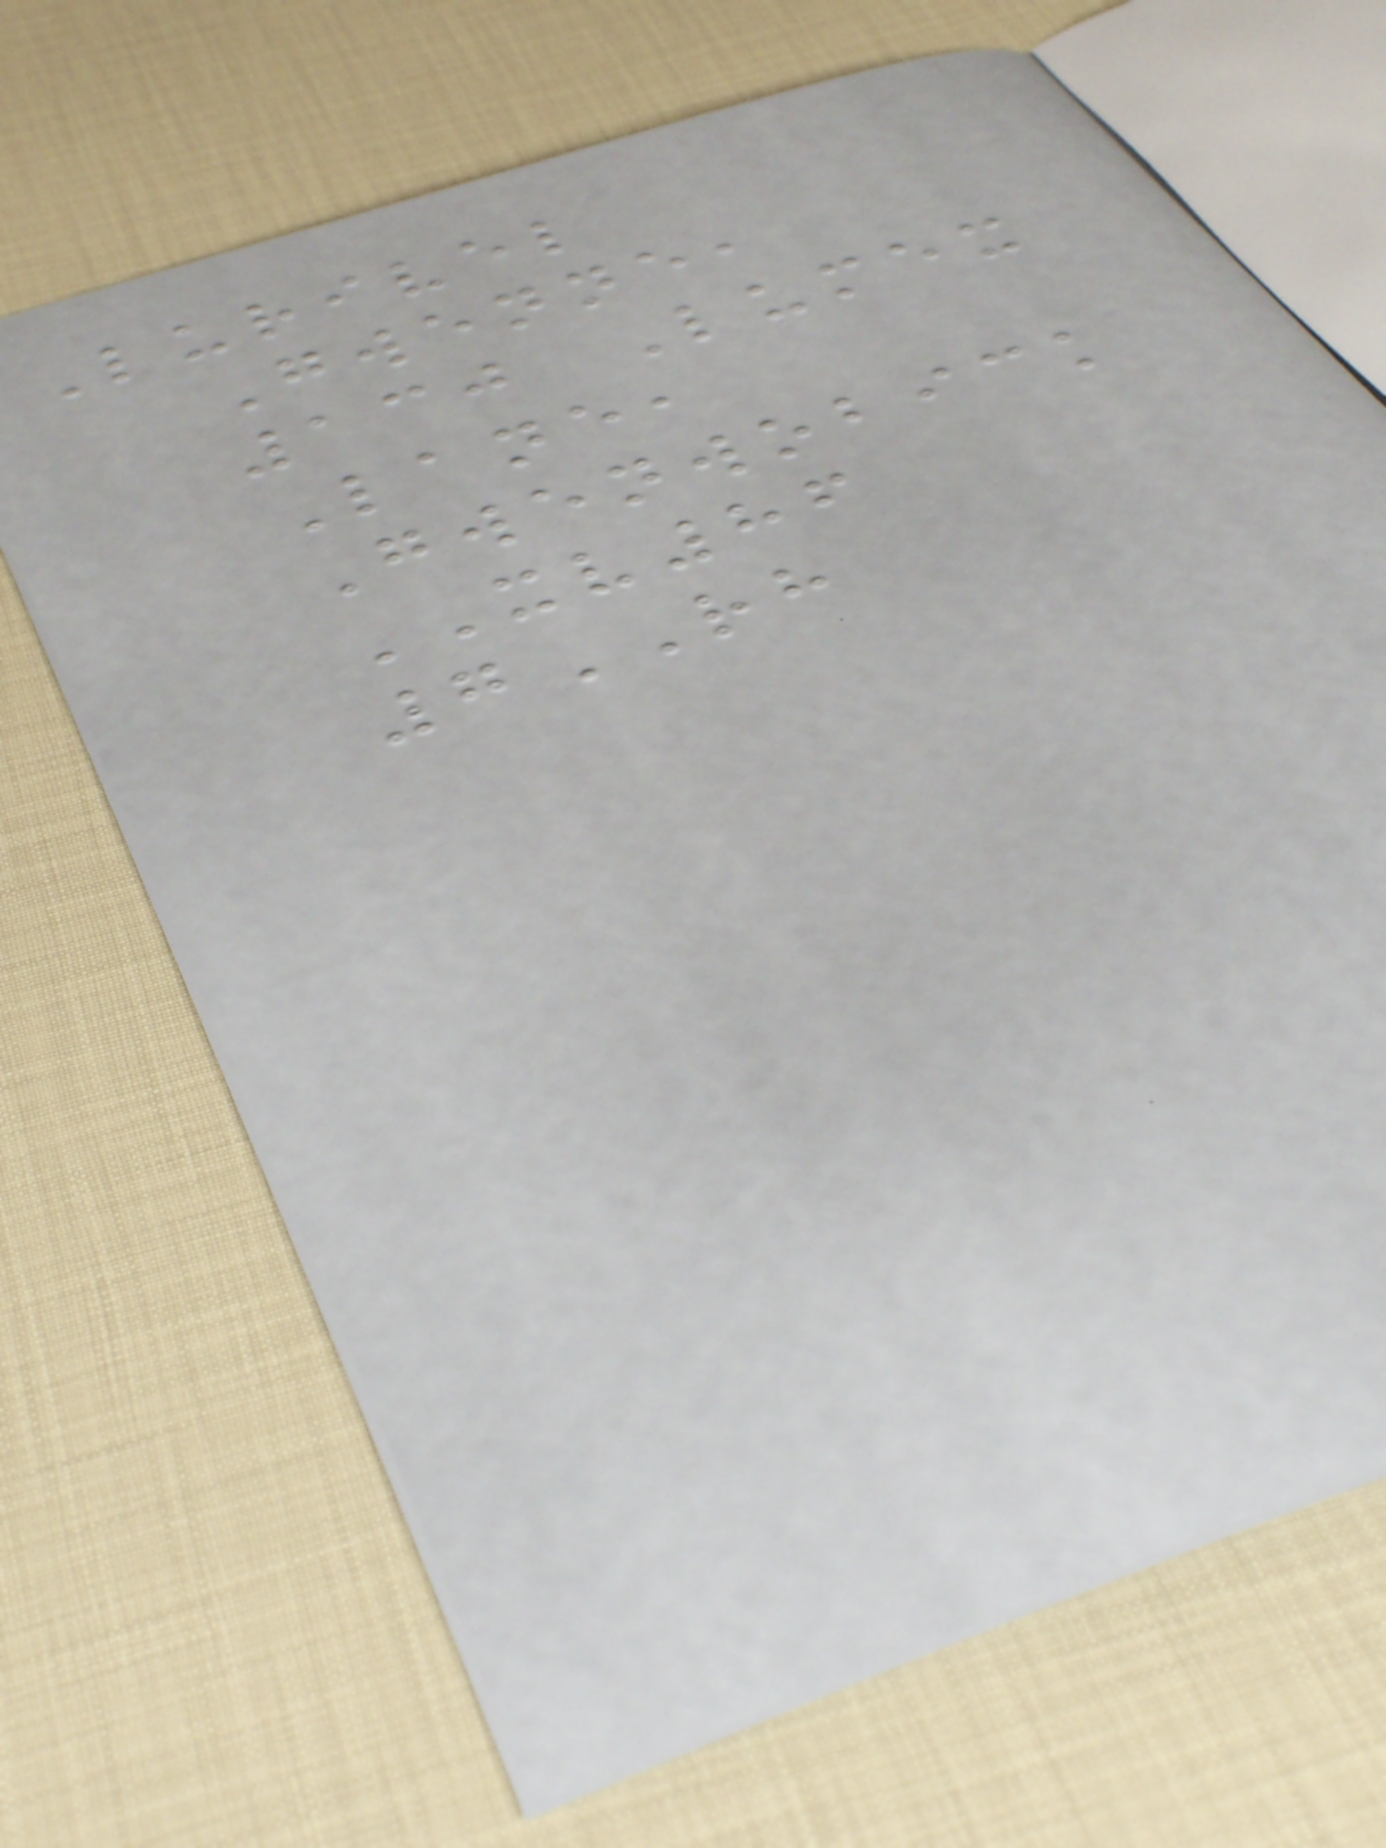Lurivel
Gwenne,
130 Lumex
Lane,
Gwenwobick
XV86
7RH
